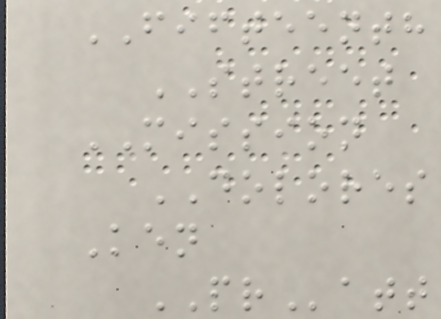FIFTEENTH
STREET
MISSION
DOLORES
Ken
PRatt
